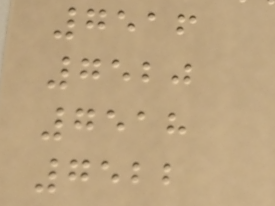7516
7520
7518
7522
